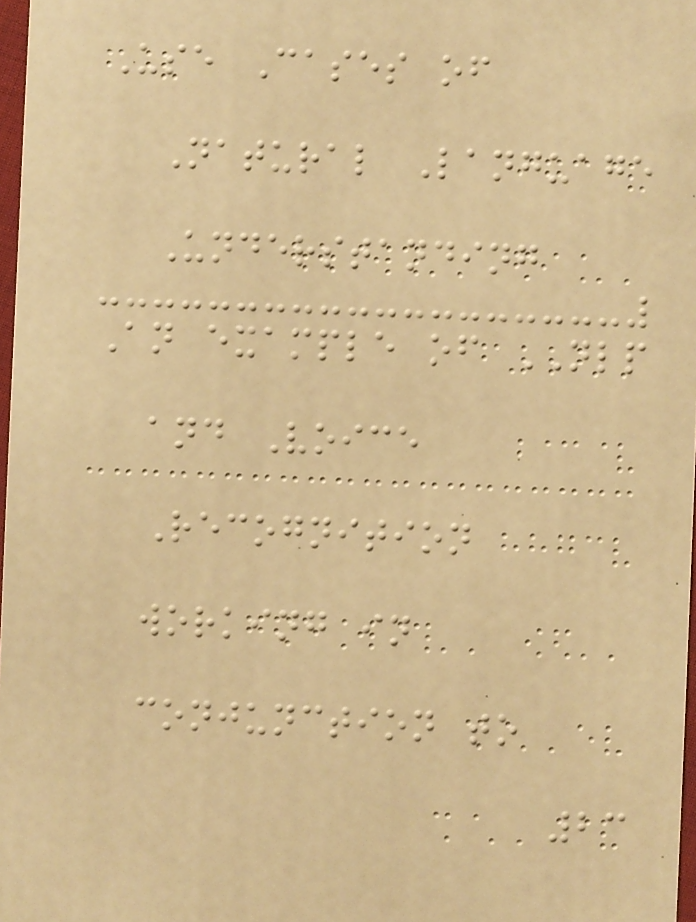Use Cases of
Natural Language
Understanding
An example of NLP
and Voice
Recognition
working in
conjunction to
23
